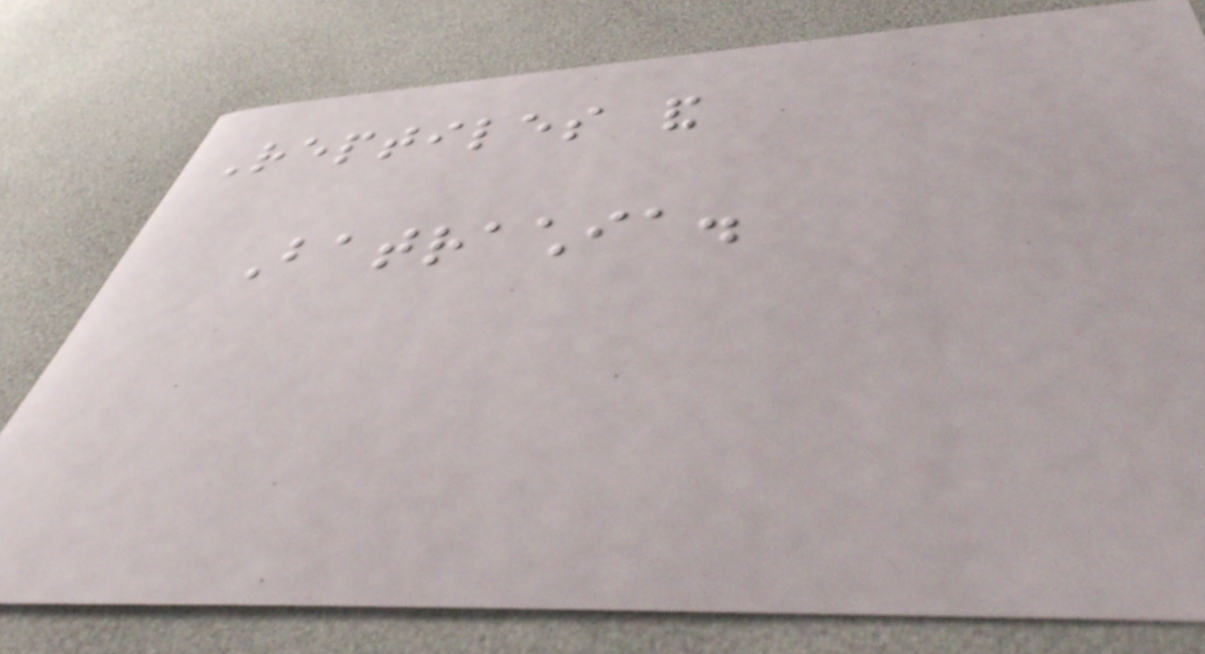Reptiles and
Batrachia.
